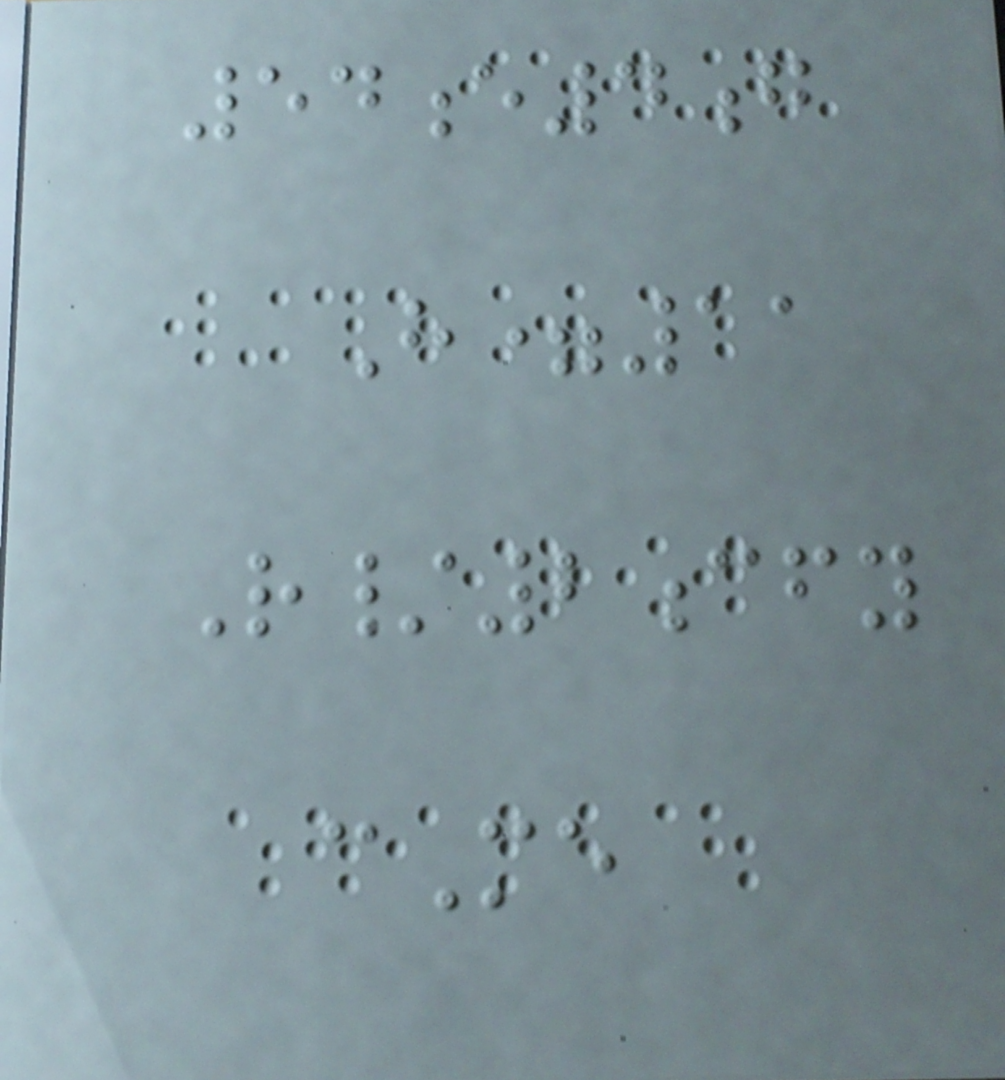54e4g
H=11
R/2cfy
cMe
